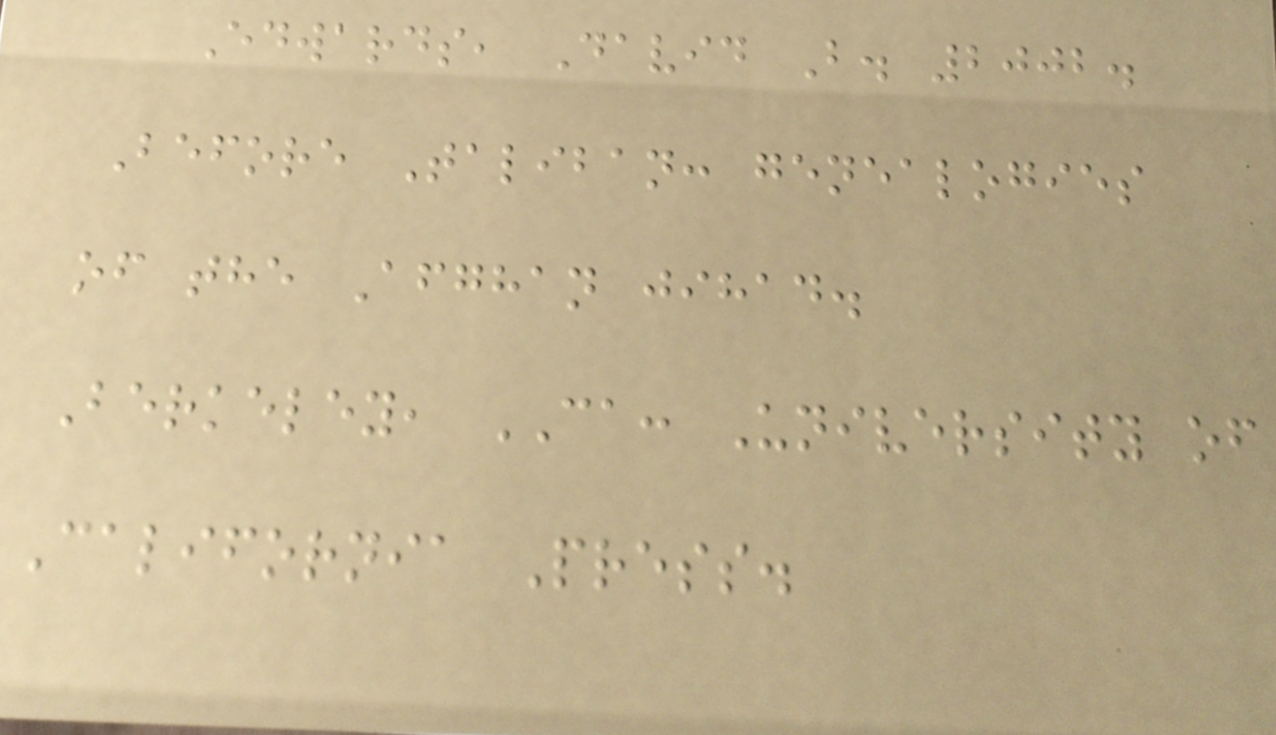Edwards, David B. 2002.
Before Taliban: genealogies
of the Afghan jihad.
Berkeley, CA: University of
California Press.
